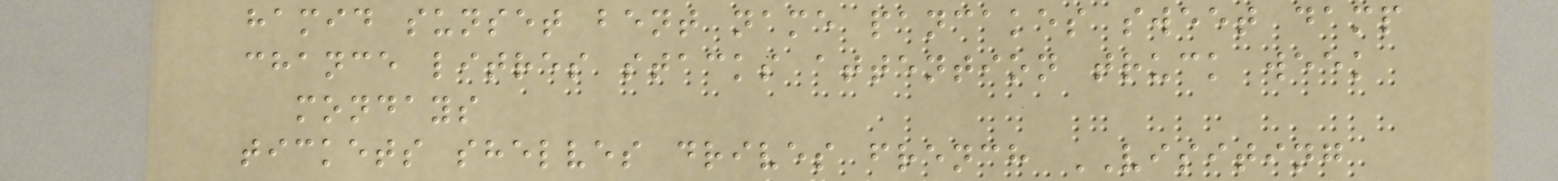hamid sunset bent name pancakes sweet damp
chance litres stacks attention truck week
mondays
tickets shelves drives french VISITING
